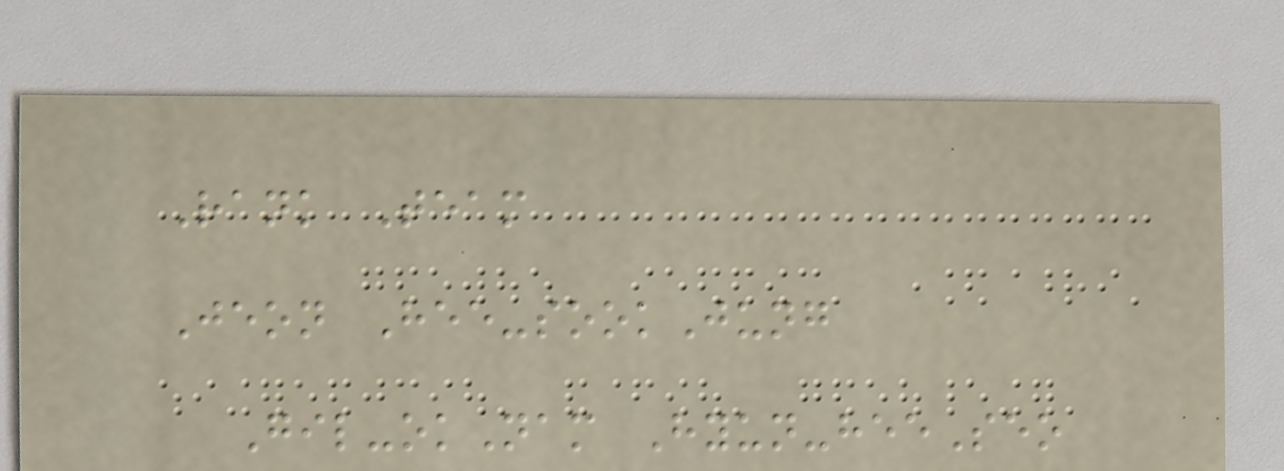Rank Team
Jeon Hee-sookJung
Gil-okNam Hyun-heeSeo
